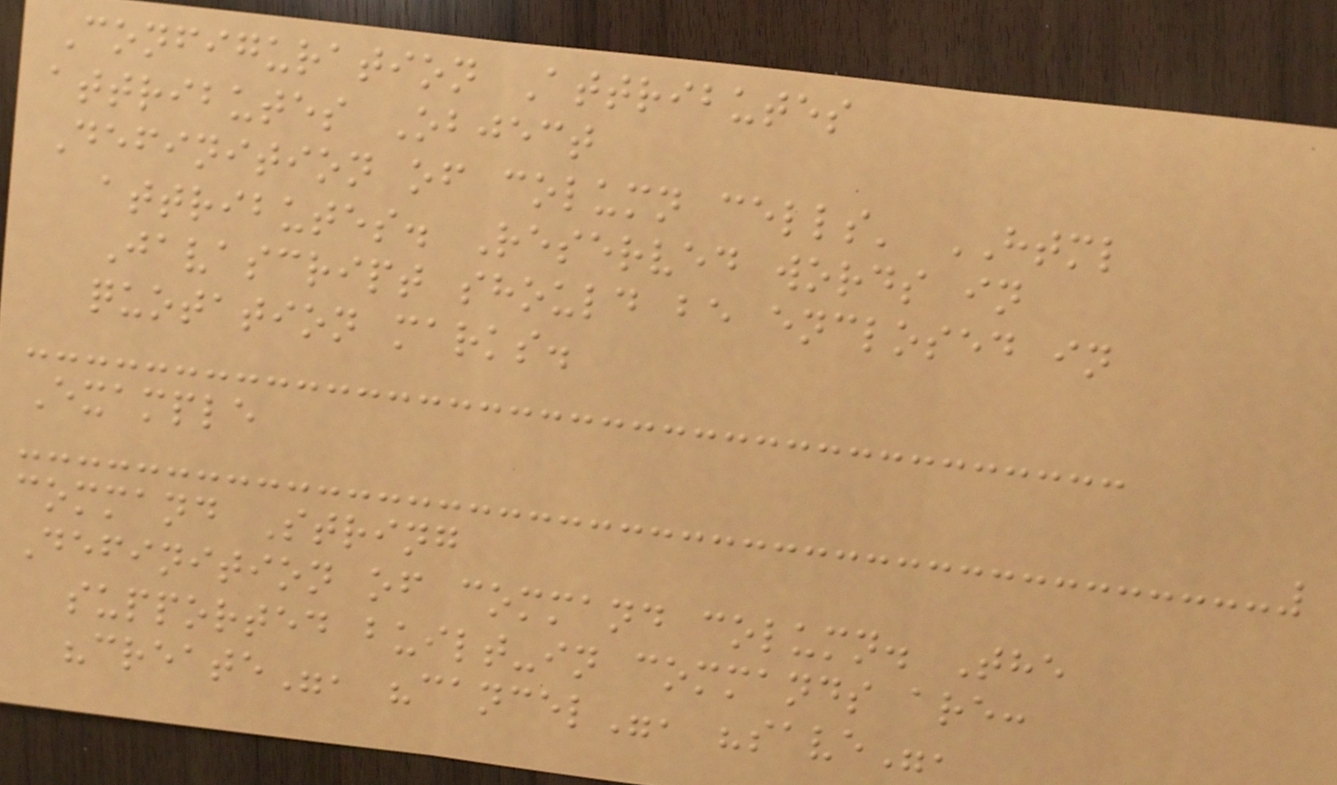Configuration Attributes
attributes Object
Definition of column cells' HTML
attributes. Reserved words in
Javascript should be enclosed in
quotation marks.
Example
command String
Definition of command column. The
supported built-in commands are:
"create", "cancel", "save",
